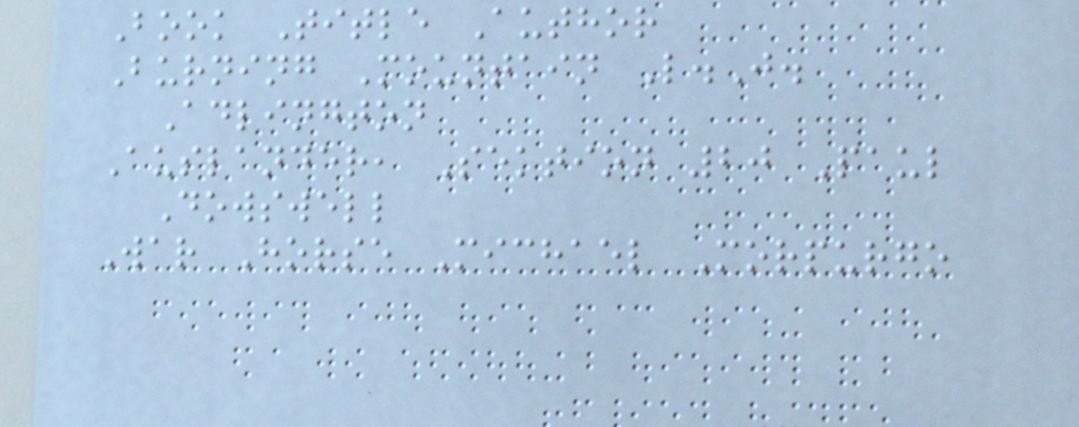Book Title Author
Burning Mountain L.J.
Adlington
Auslander, Sektion 20 Paul
Dowswell
War Horse Michael Morpurgo
